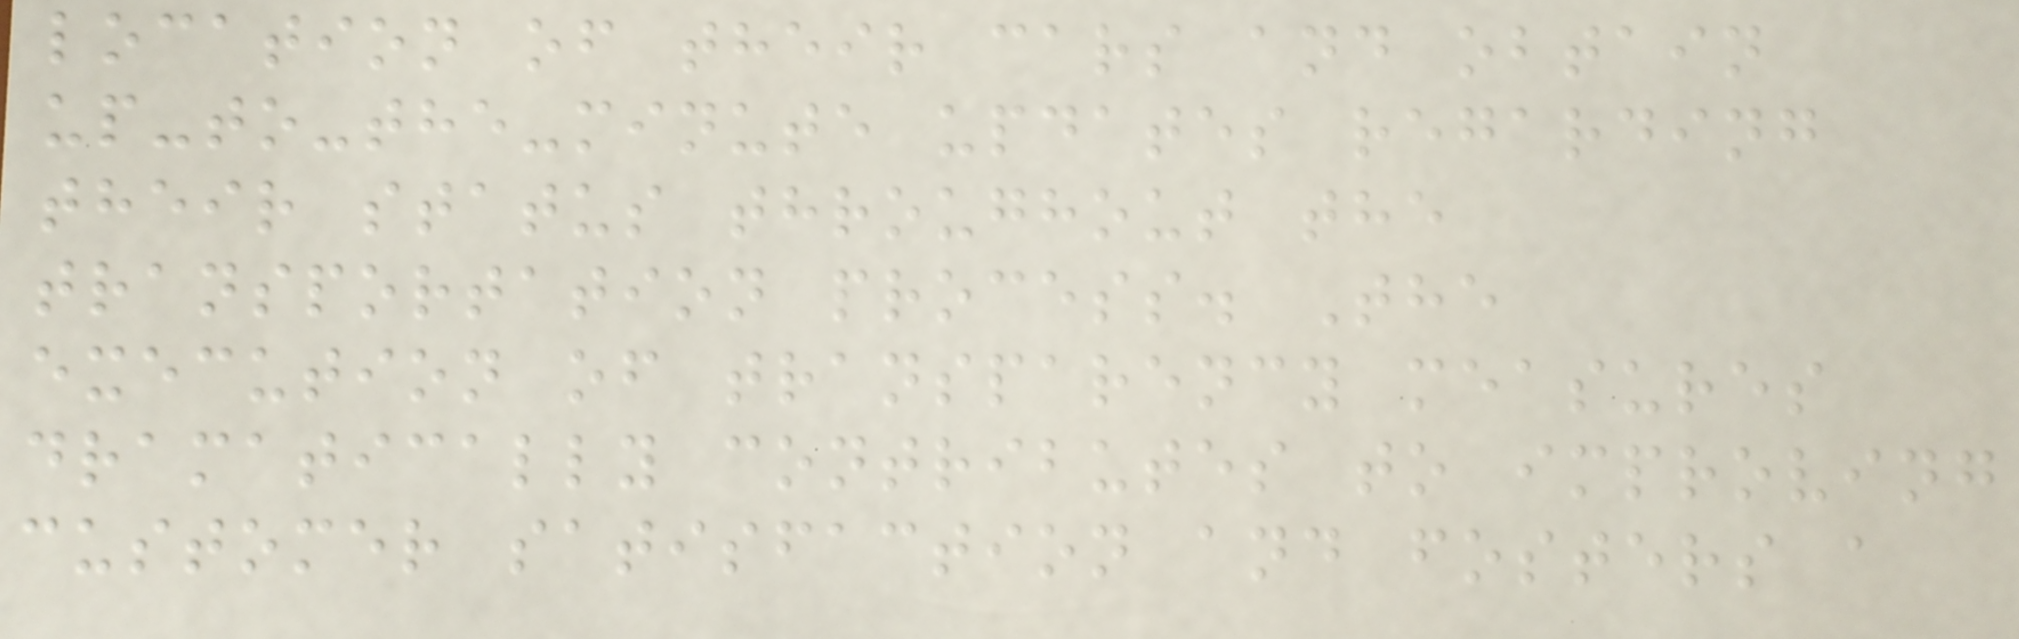location of their cars and obtain
up-to-the-minute updates regarding
their status throughout the
transportation process. The
execution of transparency measures
dramatically contributes to improving
customer satisfaction and fosters a
